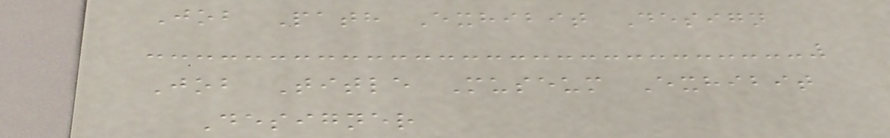Job Path Exhibit Design
Job Title Museum Exhibit
Designer
